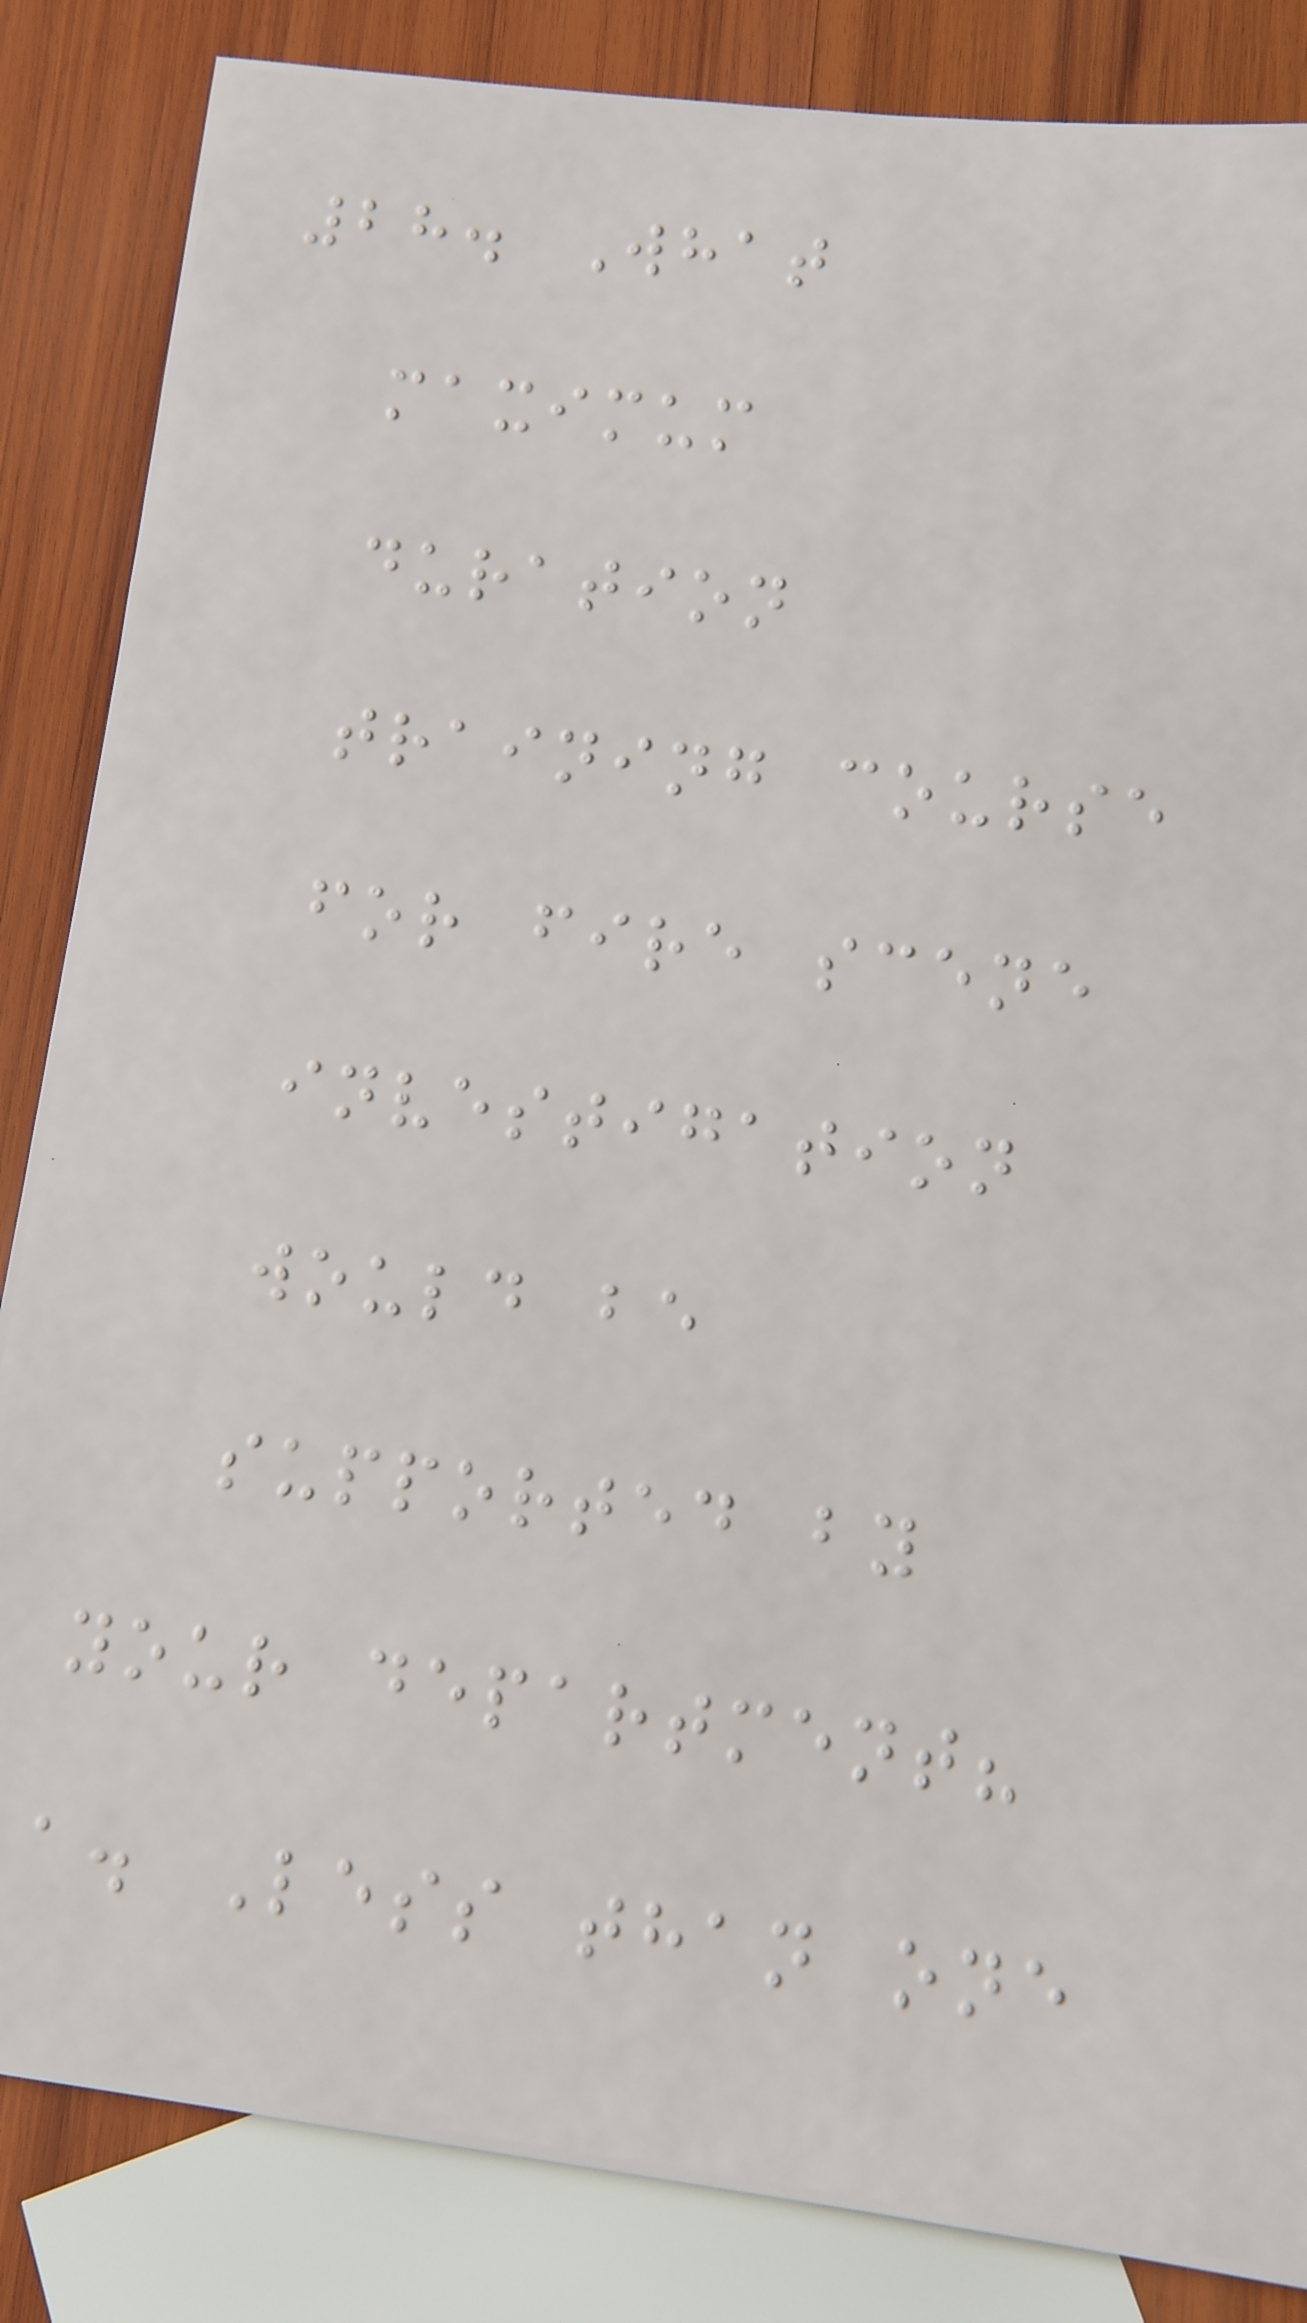28. What
maximum
duration
training course
for fire scene
investigation
would be
supported by
your department?
a. Less than one
